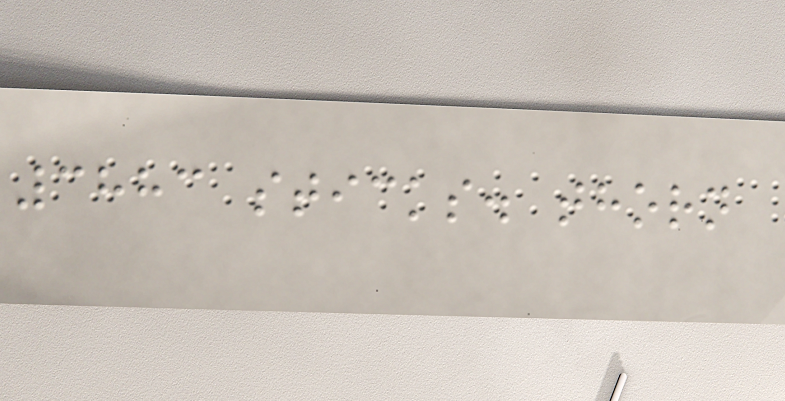3883 sticks. thorn
